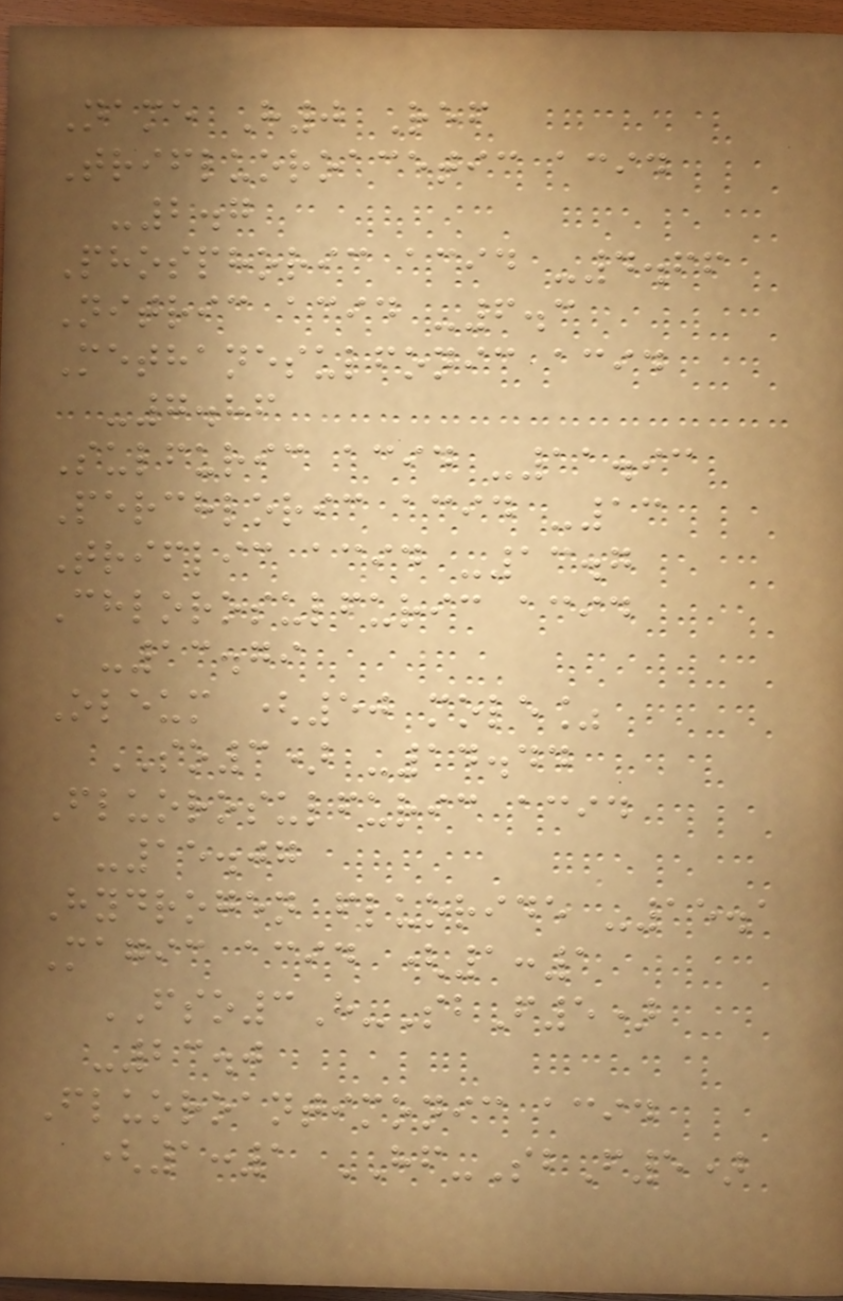Name H0 Ref
Trifluoroacetic acid
-2.7
Phosphoric acid -4.66
Nitric acid -6.3
Methanesulfonic acid
-7.86
Sulfuric acid -11.93
Perchloric acid -13
Triflic acid -13.7
Chlorosulfuric acid
-13.79
Oleum (50 mole%
SO3) -14.44
Fluorosulfuric acid
-15.07
Hydrogen fluoride -15.1
Magic acid (1:1
FSO3H-SbF5)
-23.0
Fluoroantimonic acid
(1:1 HF-SbF5)
